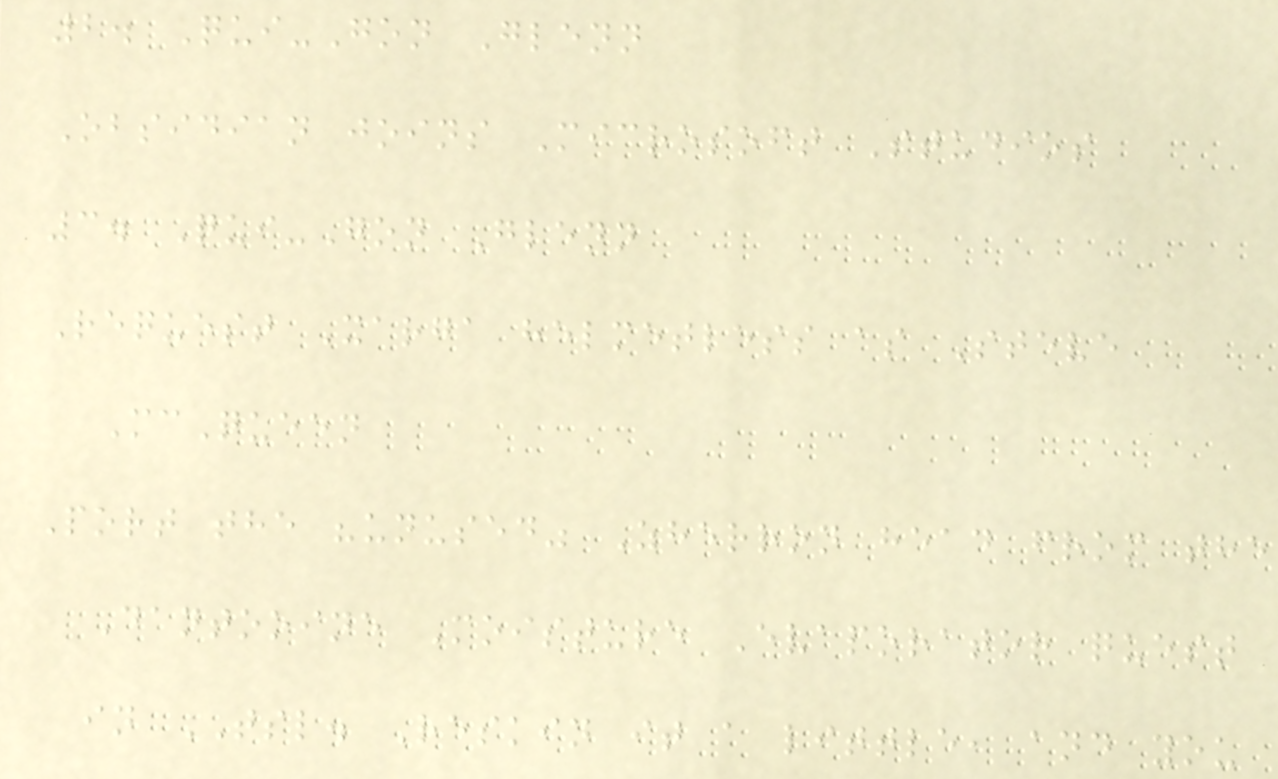2. Qui-Gon Glenn
Obsidian joins Microsoft Studios
3. Qui-Gon Glenn
Request Xarga helmetless as Steve
McQueen
Port the "unused" Zherron head from the
Dantooine Moisture Evaporator quest
in TSL. Reskin it a little, and you
